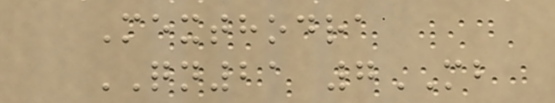Mexthodra
QN21 7MB
